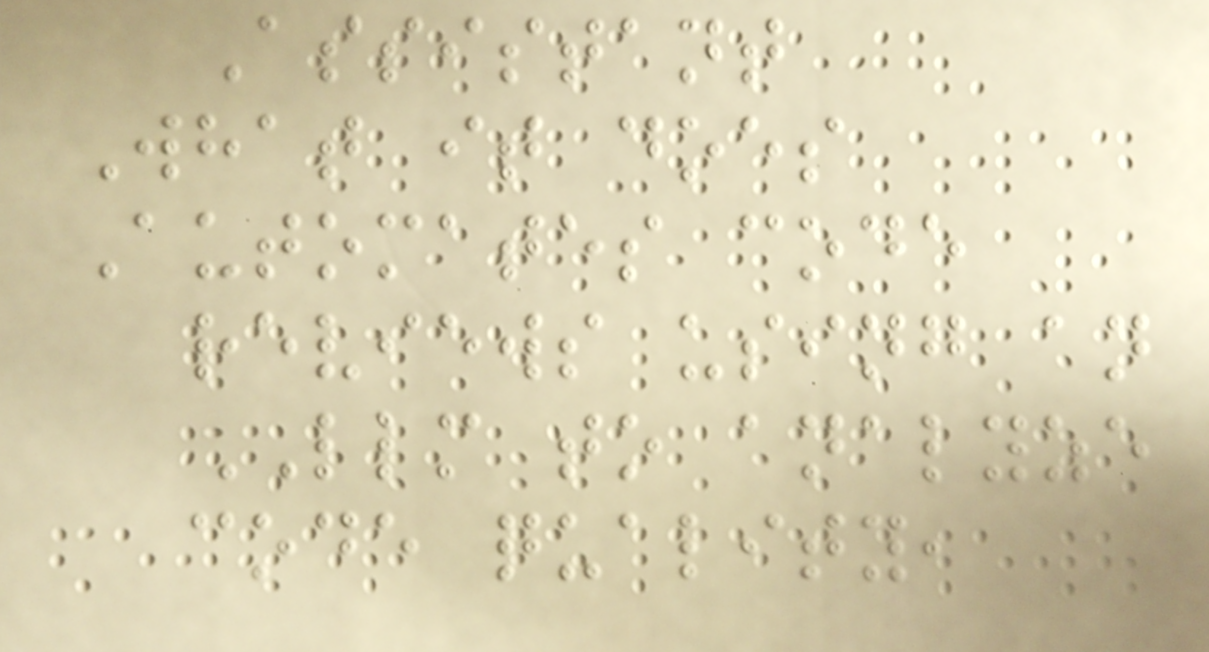Assistant
What it does
Automates code
reviews using an
LLM to analyze
code quality,
